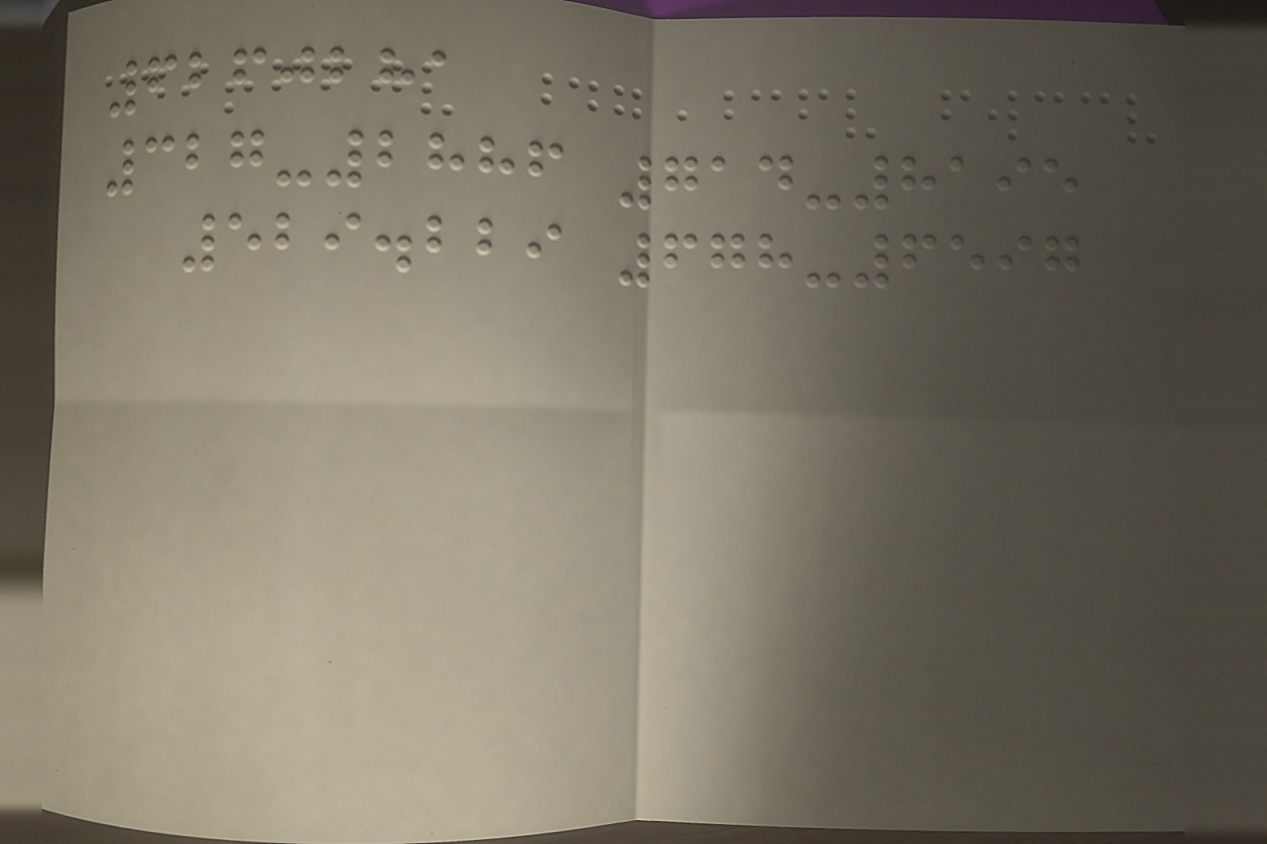6260281
327-2886 714-8195
529.229 678-6597
